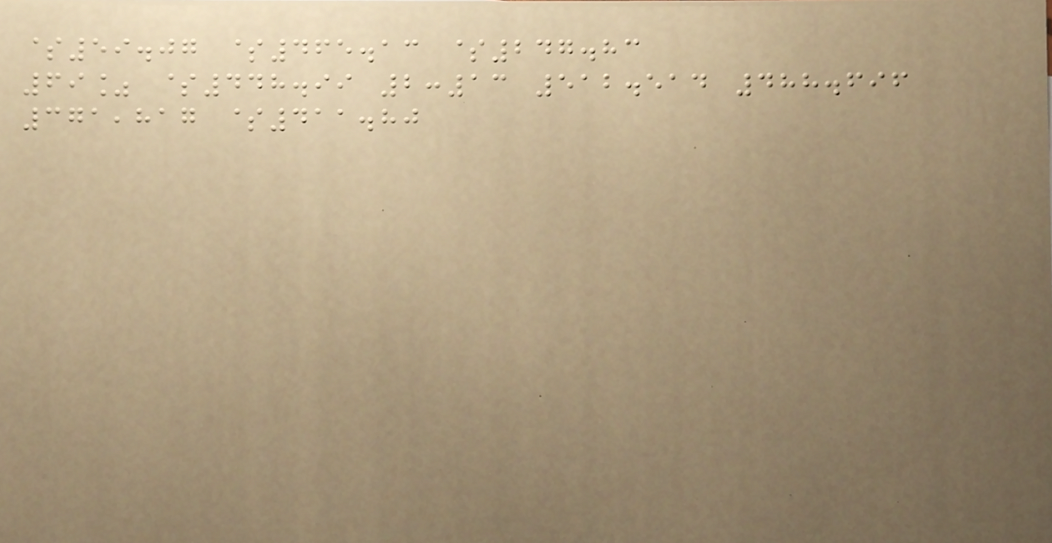$59.07 $465.13 $247.83
69% $448.99 2:13 512.514 488.696
371,817 $411.80
